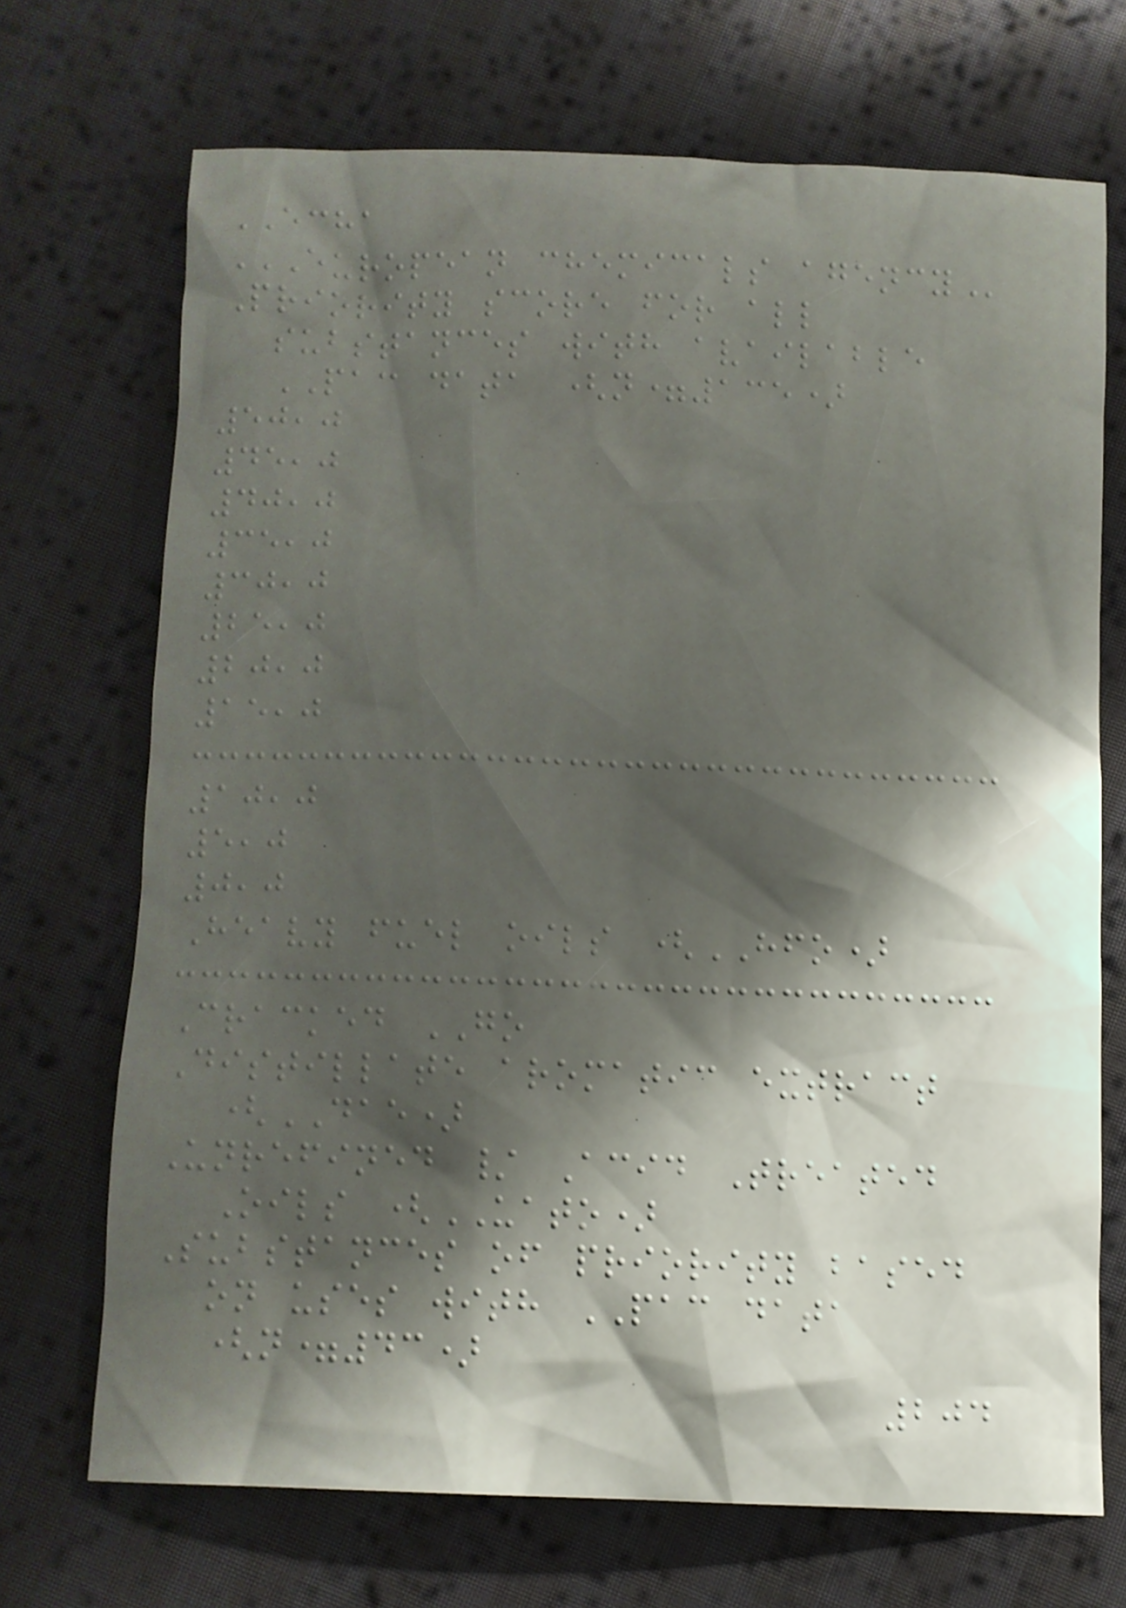ECHA
EUROPEAN CHEMICALS AGENCY
Priority score for all
substances with available
PAC data (n=135)
50,0
45,0
40,0
35,0
30,0
25,0
20,0
15,0
10,0
5,0
0,0
Heavy fuel oils (HFO)
Cracked GO
Distillate aromatic extract
(DAE)
Unrefined / Acid Treated
Oils (UATO)
Substances of priority based
on uses with PAC data
(n=43)
204
